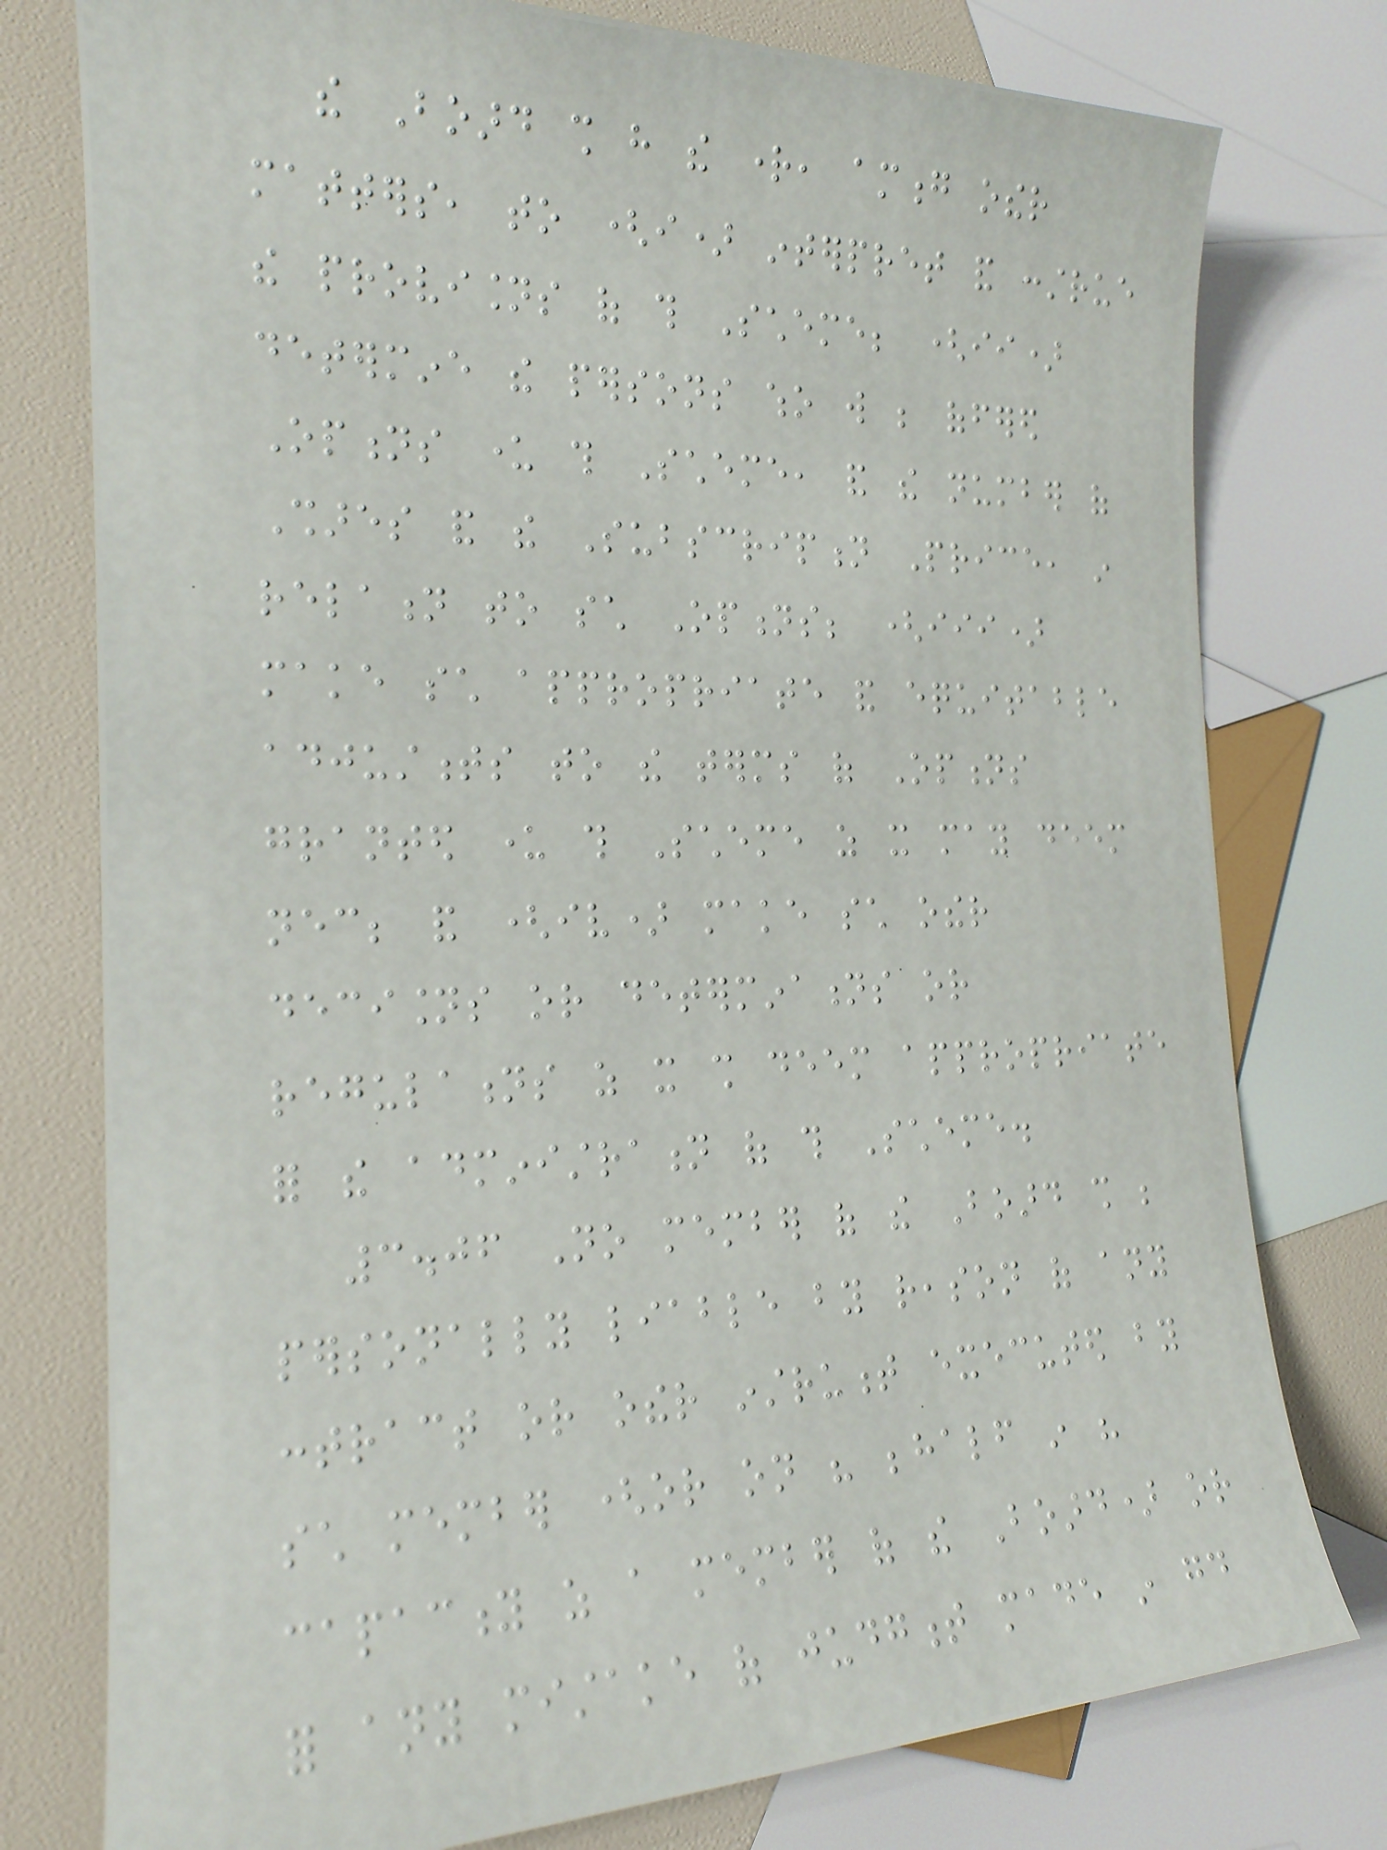the Board shall have the right, among other
matters, to (i) interpret and construe
the provisions of this Scheme; (ii)
determine the persons who will be offered
Options under this Scheme, and the number of
Shares and the Subscription Price, in
relation to such Options; (iii)
make such appropriate and equitable
adjustments to the terms of Options
granted under this Scheme as it may deem
necessary; and (iv) make such other
decisions or determinations or
regulations as it shall deem appropriate
for the administration of this Scheme.
3.06 No member of the Board shall be
personally liable by reason of any
contract or other instrument executed by
such member (or on his behalf in his
capacity as a member of the Board) or
for any mistake of judgment made in good
